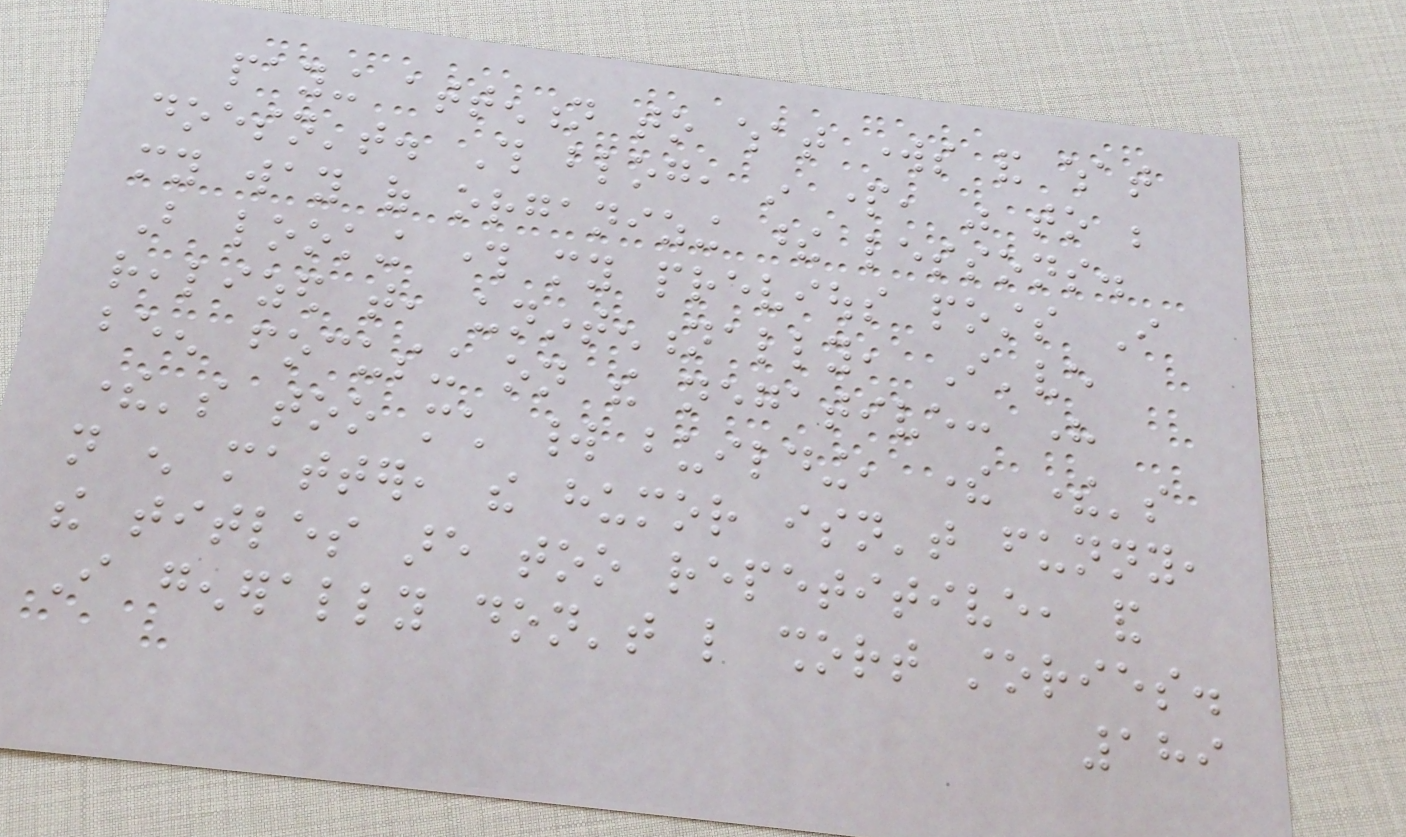paying attention to what works and what
doesn't. This blog, in part, was to be
my way of organizing these lessons.
But looking through my previous posts I
realized that, unintentionally, I've
been focusing on the negative: here
there's too much world building, there there's
not enough matter, the humor isn't funny,
the titles are too repetitive, and
I generally don't like short stories.
189
